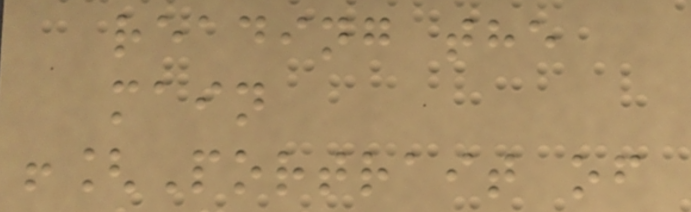reading the
main
![Portrait of
